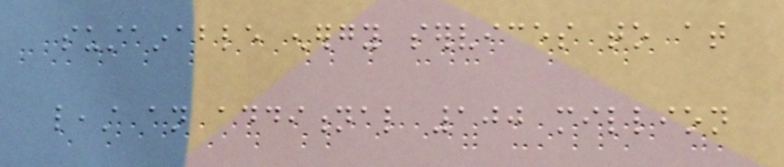sustainable energy services to at
least an additional 100 million
